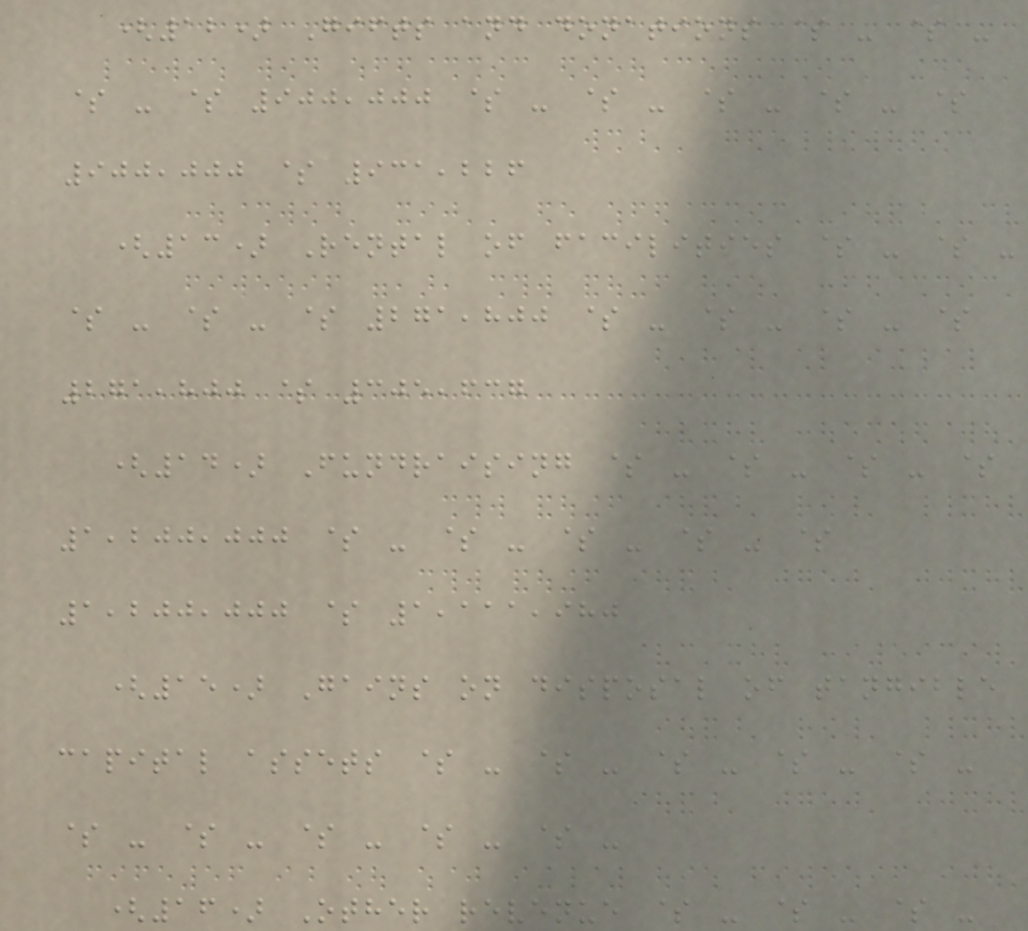(12) Gifts and donations $ - $ -
$ - $ 900,000 $ - $ - $ - $ - $
900,000 $ 931,226
(13) Rental of facilities $ - $ -
$ - $ - $ 271,800 $ - $ - $ - $
271,800 $ 305,637
(14) Fundraising $ - $ - $ - $
1,200,000 $ - $ - $ - $ - $
1,200,000 $ 1,111,980
(15) Gains on disposal of tangible
capital assets $ - $ - $ - $ - $ -
$ - $ - $ - $ - $ -
(16) Other revenue $ - $ - $ -
